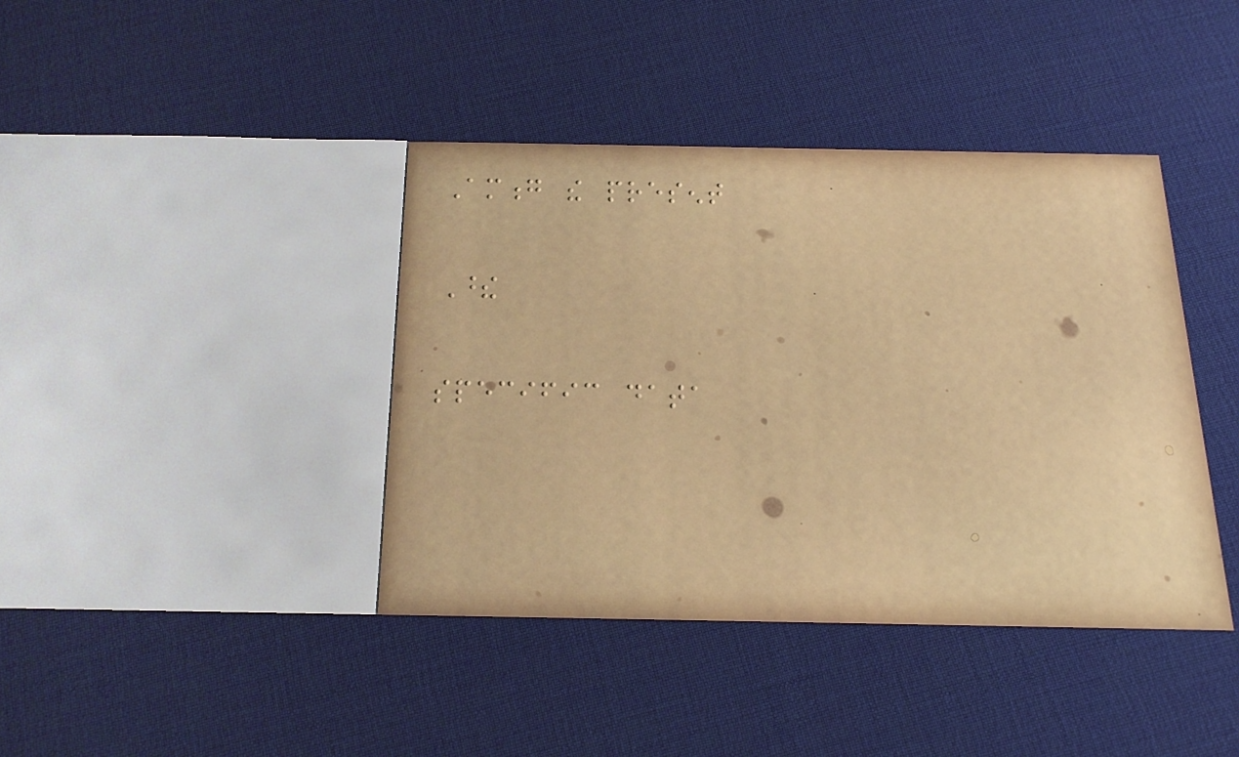Among the present
These
specific data
